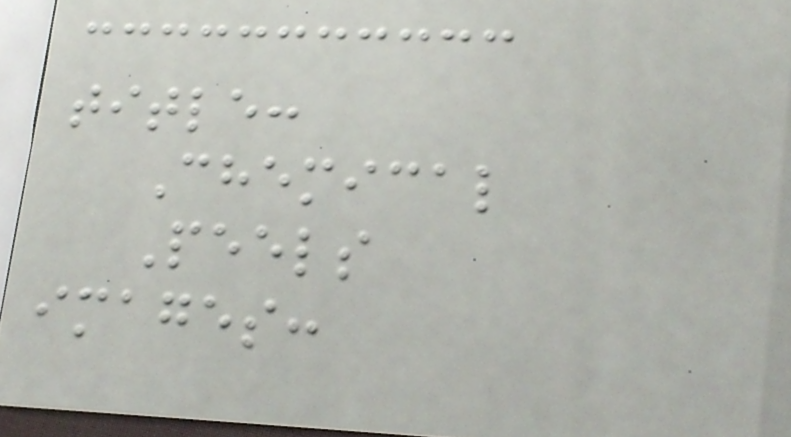title:
Chemical
Peels
images:
